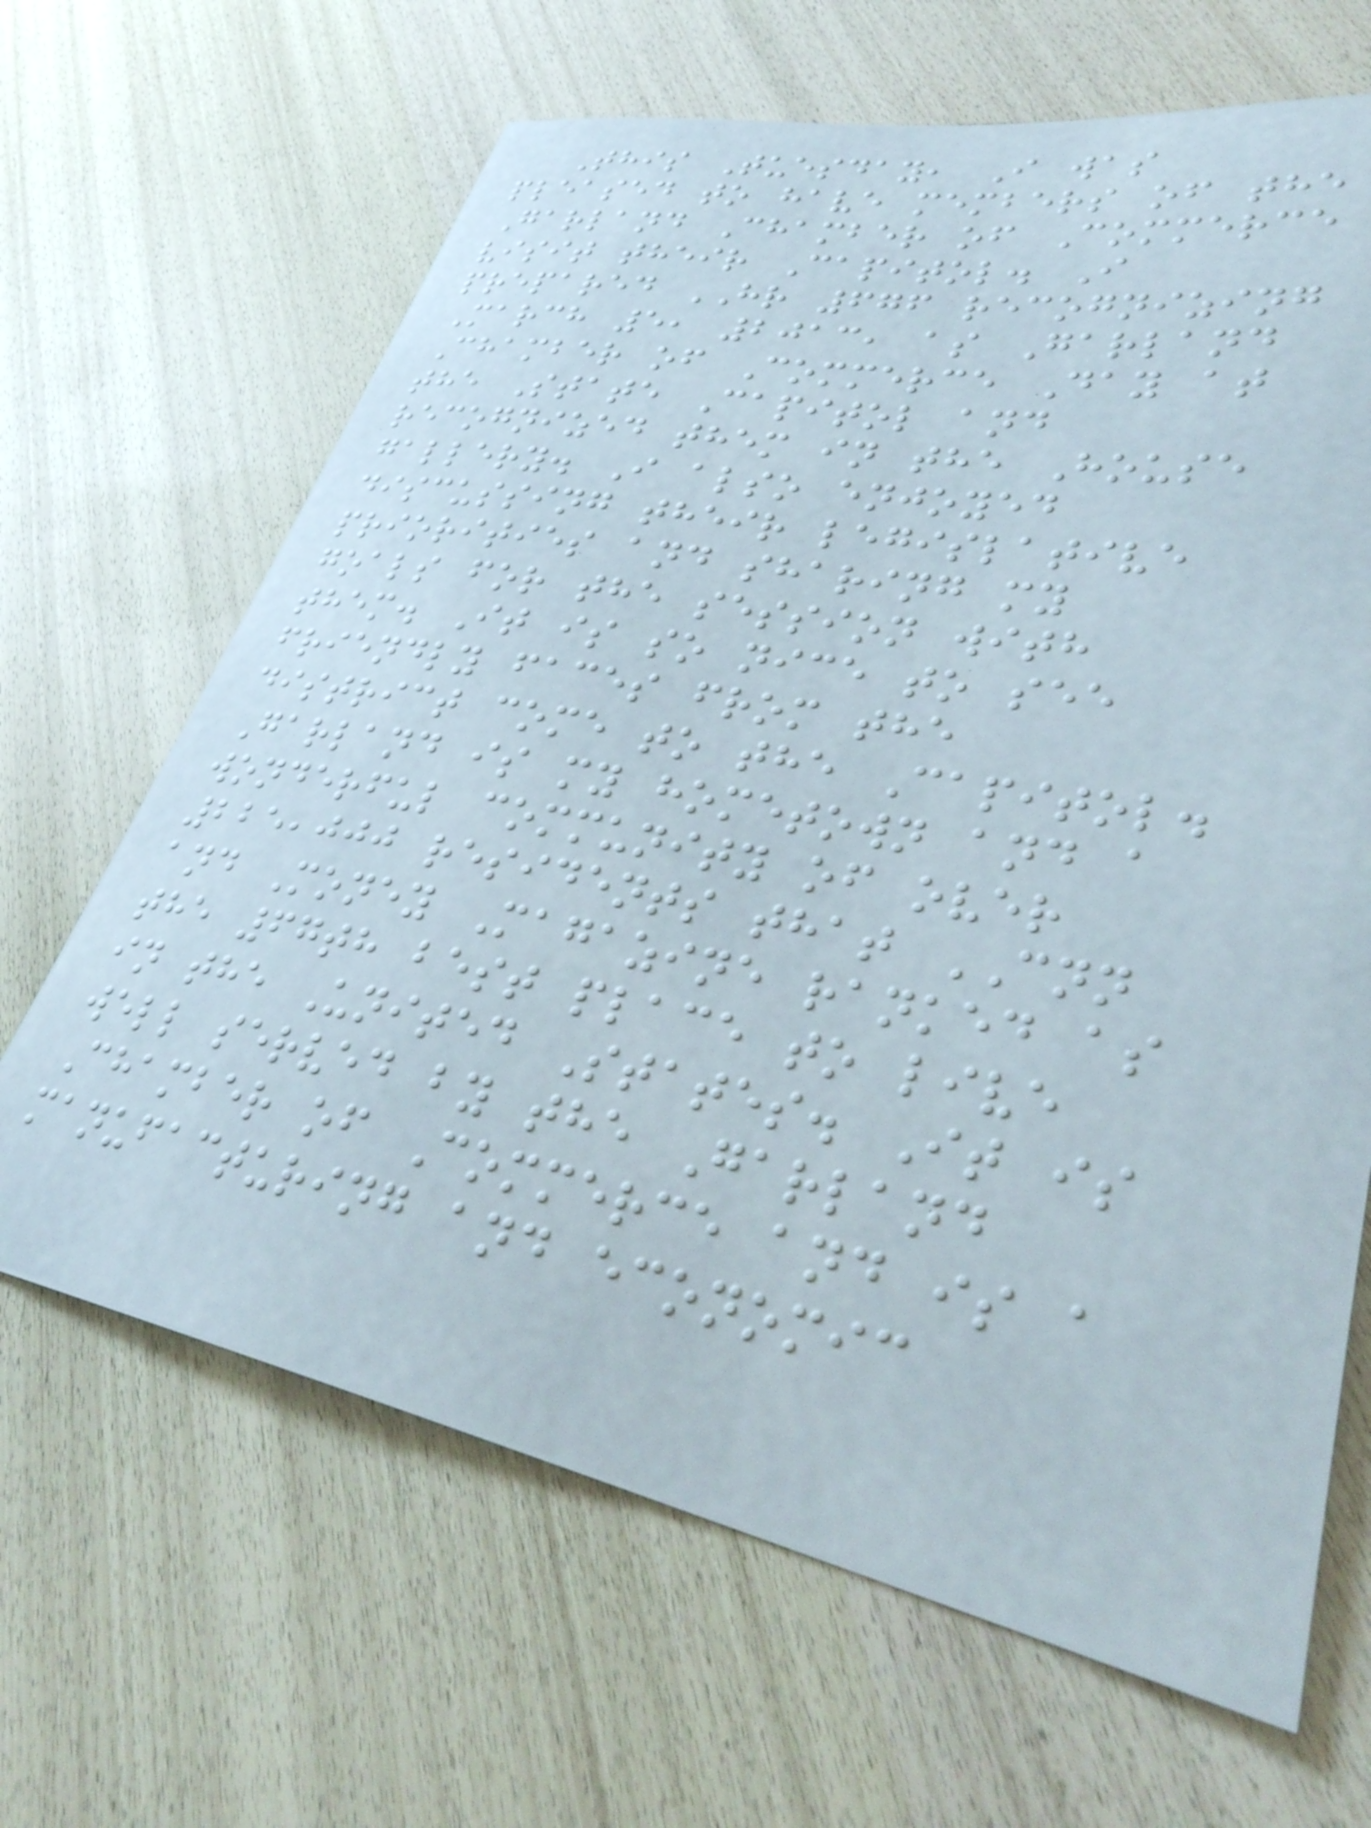This Tuesday, I was
pleased to have members of the
Garland Chamber of Commerce
visit their Capitol. I
prepared HR 676 recognizing
March 5, 2013, as Garland
Chamber of Commerce Day at
the State Capitol and
recognized them in the House
gallery. I also enjoyed
discussing their legislative
priorities and sharing my
goals for the session with
them. It is so nice to see
friendly faces from the
district come to the Capitol.
Garland is my hometown and a
wonderful community of over
225,000 residents that CNN
and Money Magazine ranked as
the 67th best place to live
in the United States. It is
well served by the Garland
Chamber of Commerce and is a
manufacturing and economic
